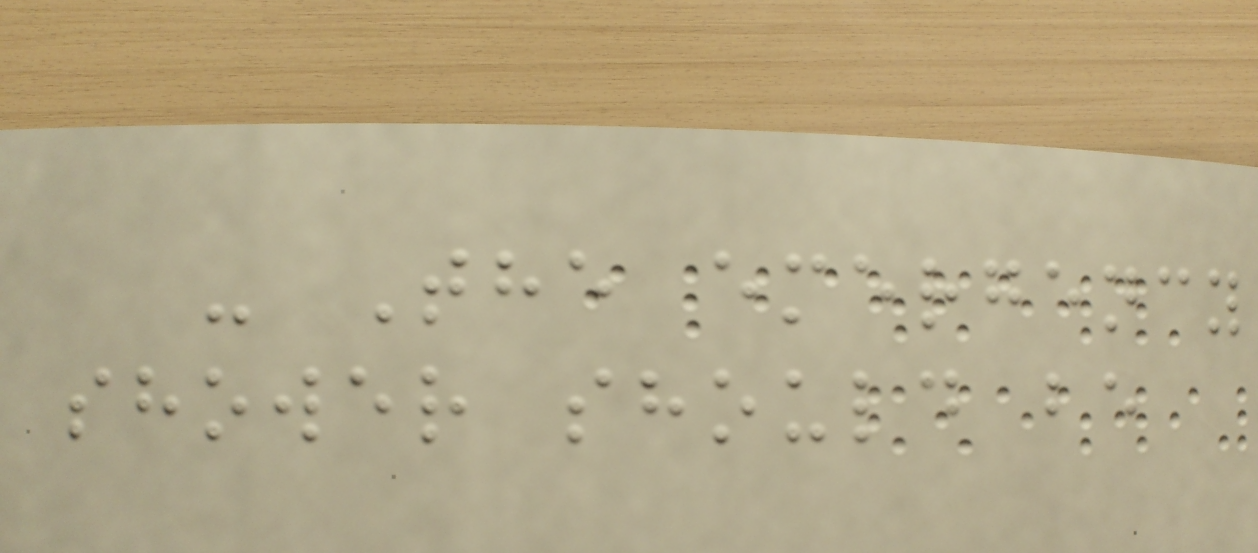- The emergency
shower should be
